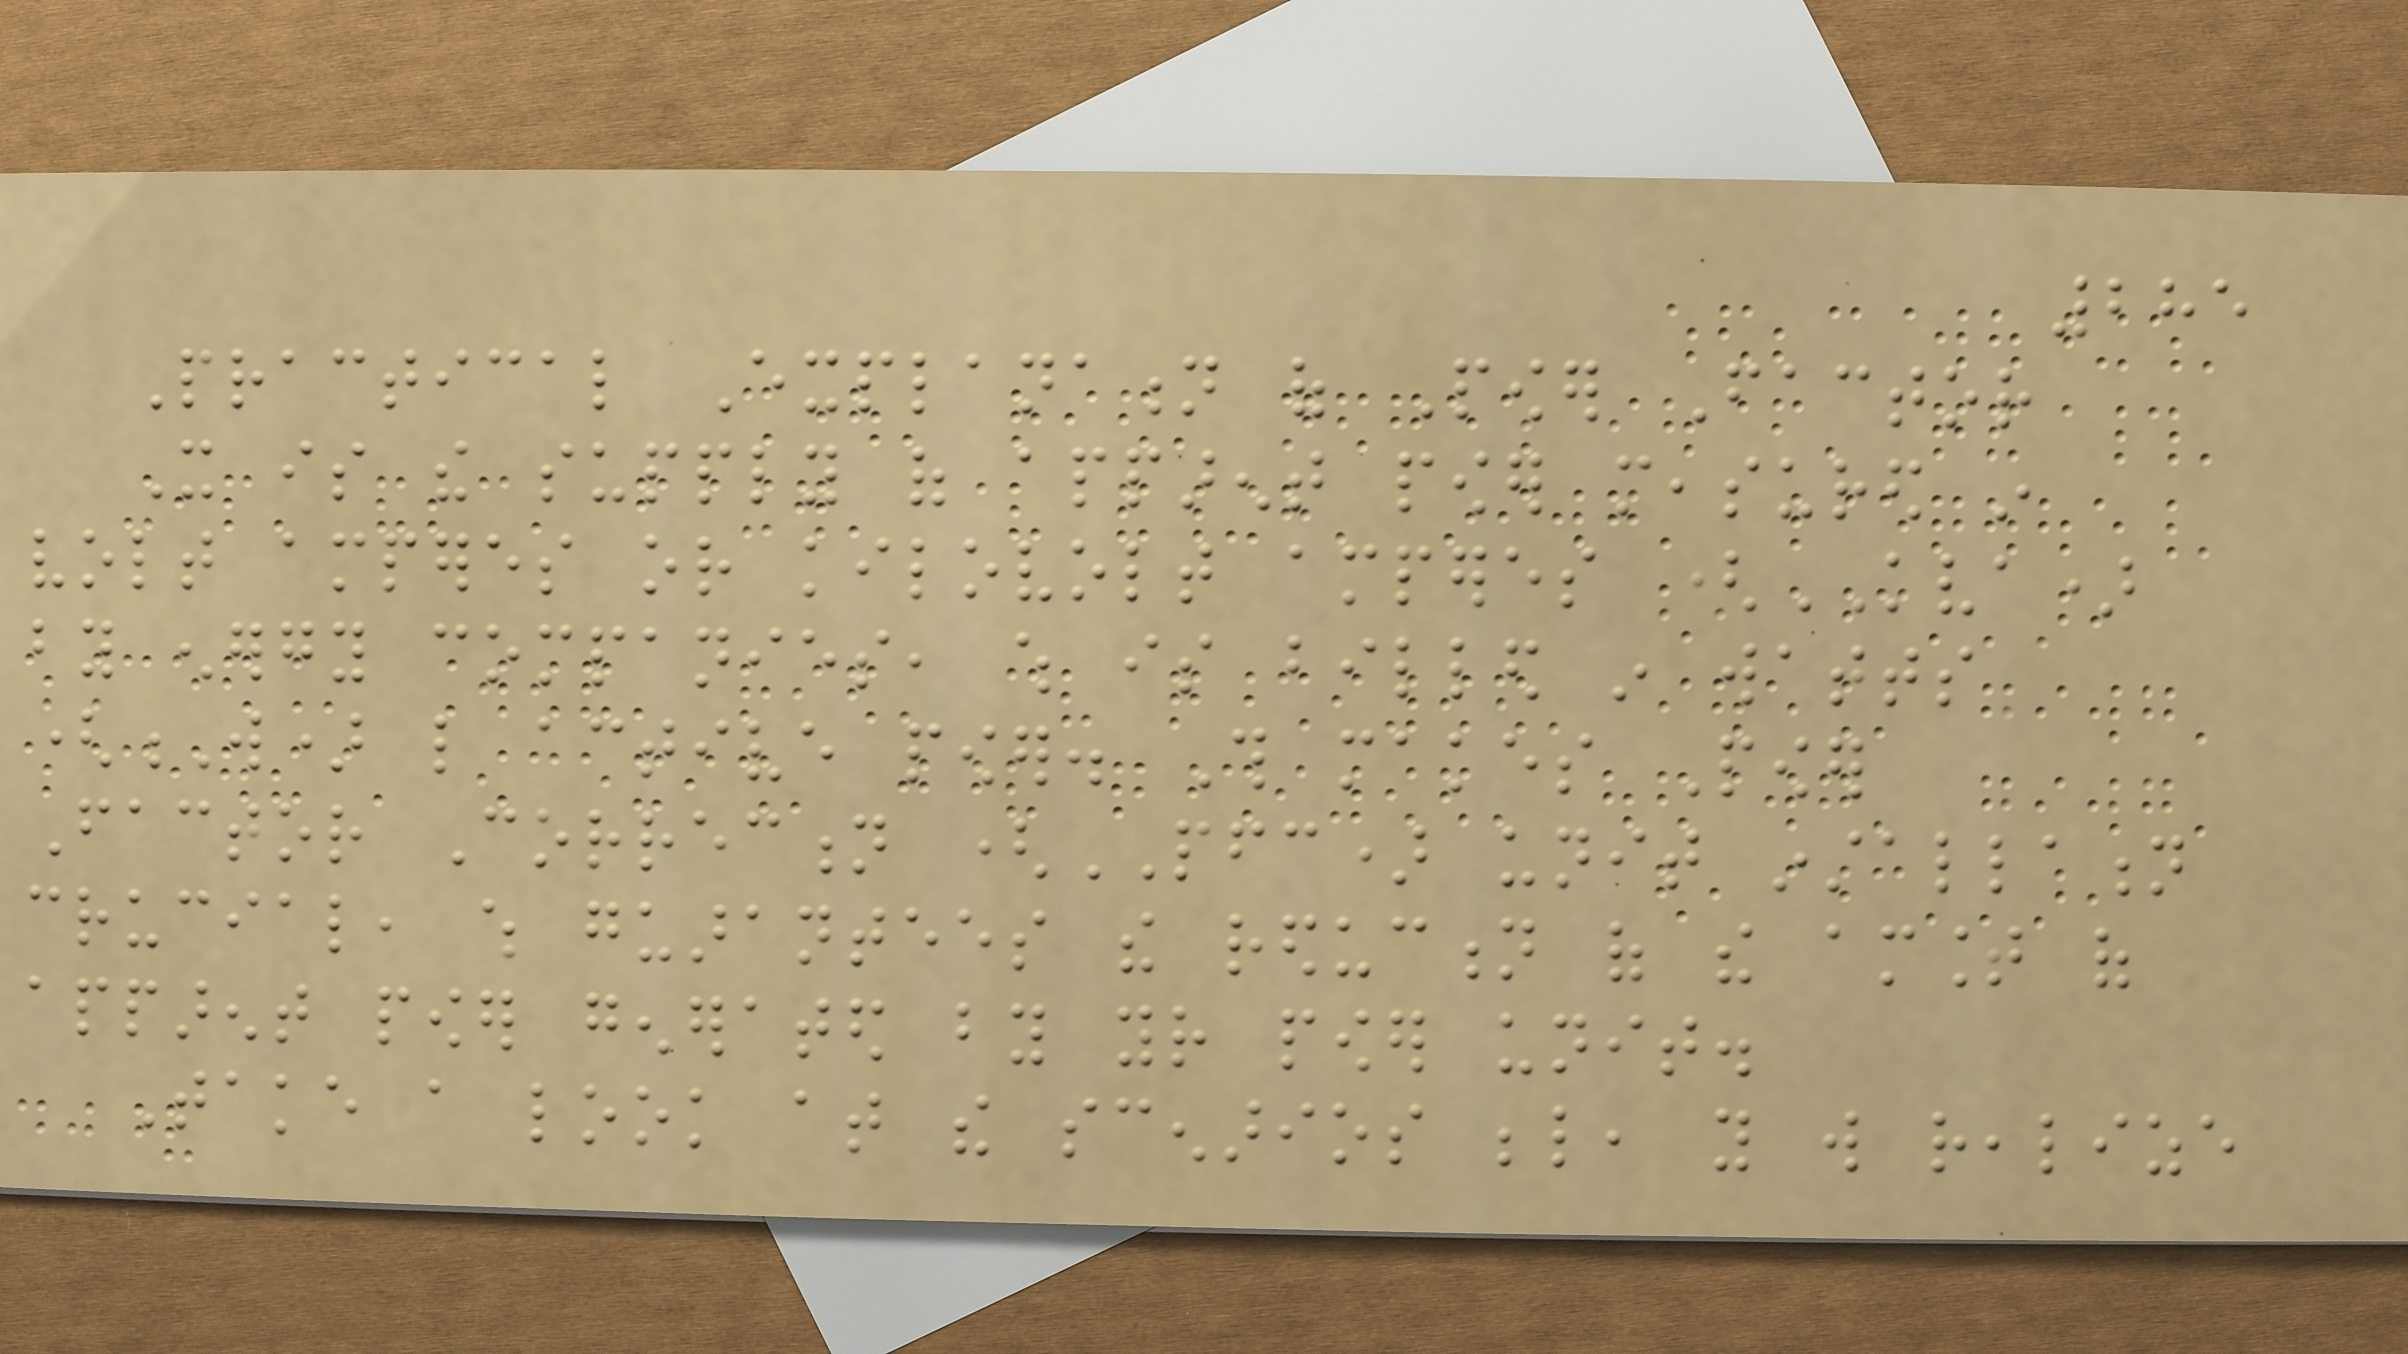285
Practical Explanation of Power Factor
It is the supply of apparent power measured in
volt amperes or kilovolt amperes (KVA)
by energy companies, which is billed in watts
(W) like active power. This makes Power
Factor Correction (PFC) unit installation
crucial, which guarantees the reduction of the amount of
apparent power generated by your power unit.
Take a look at the scenarios below, you will realize
